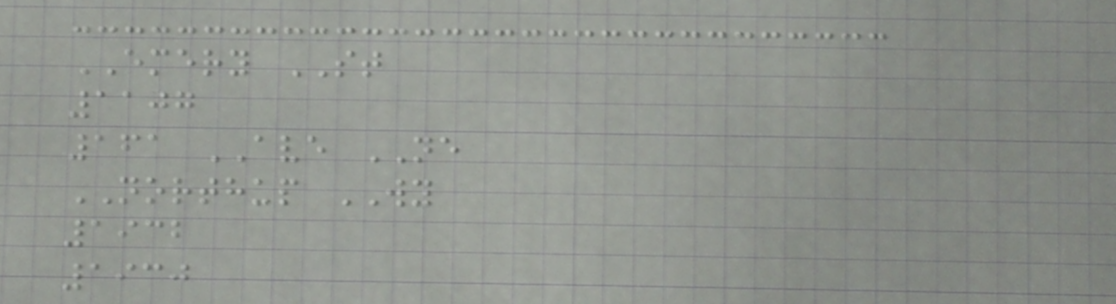EMERY ST
1107
161 AVE NE
NORTHUP WY
1932
1930
